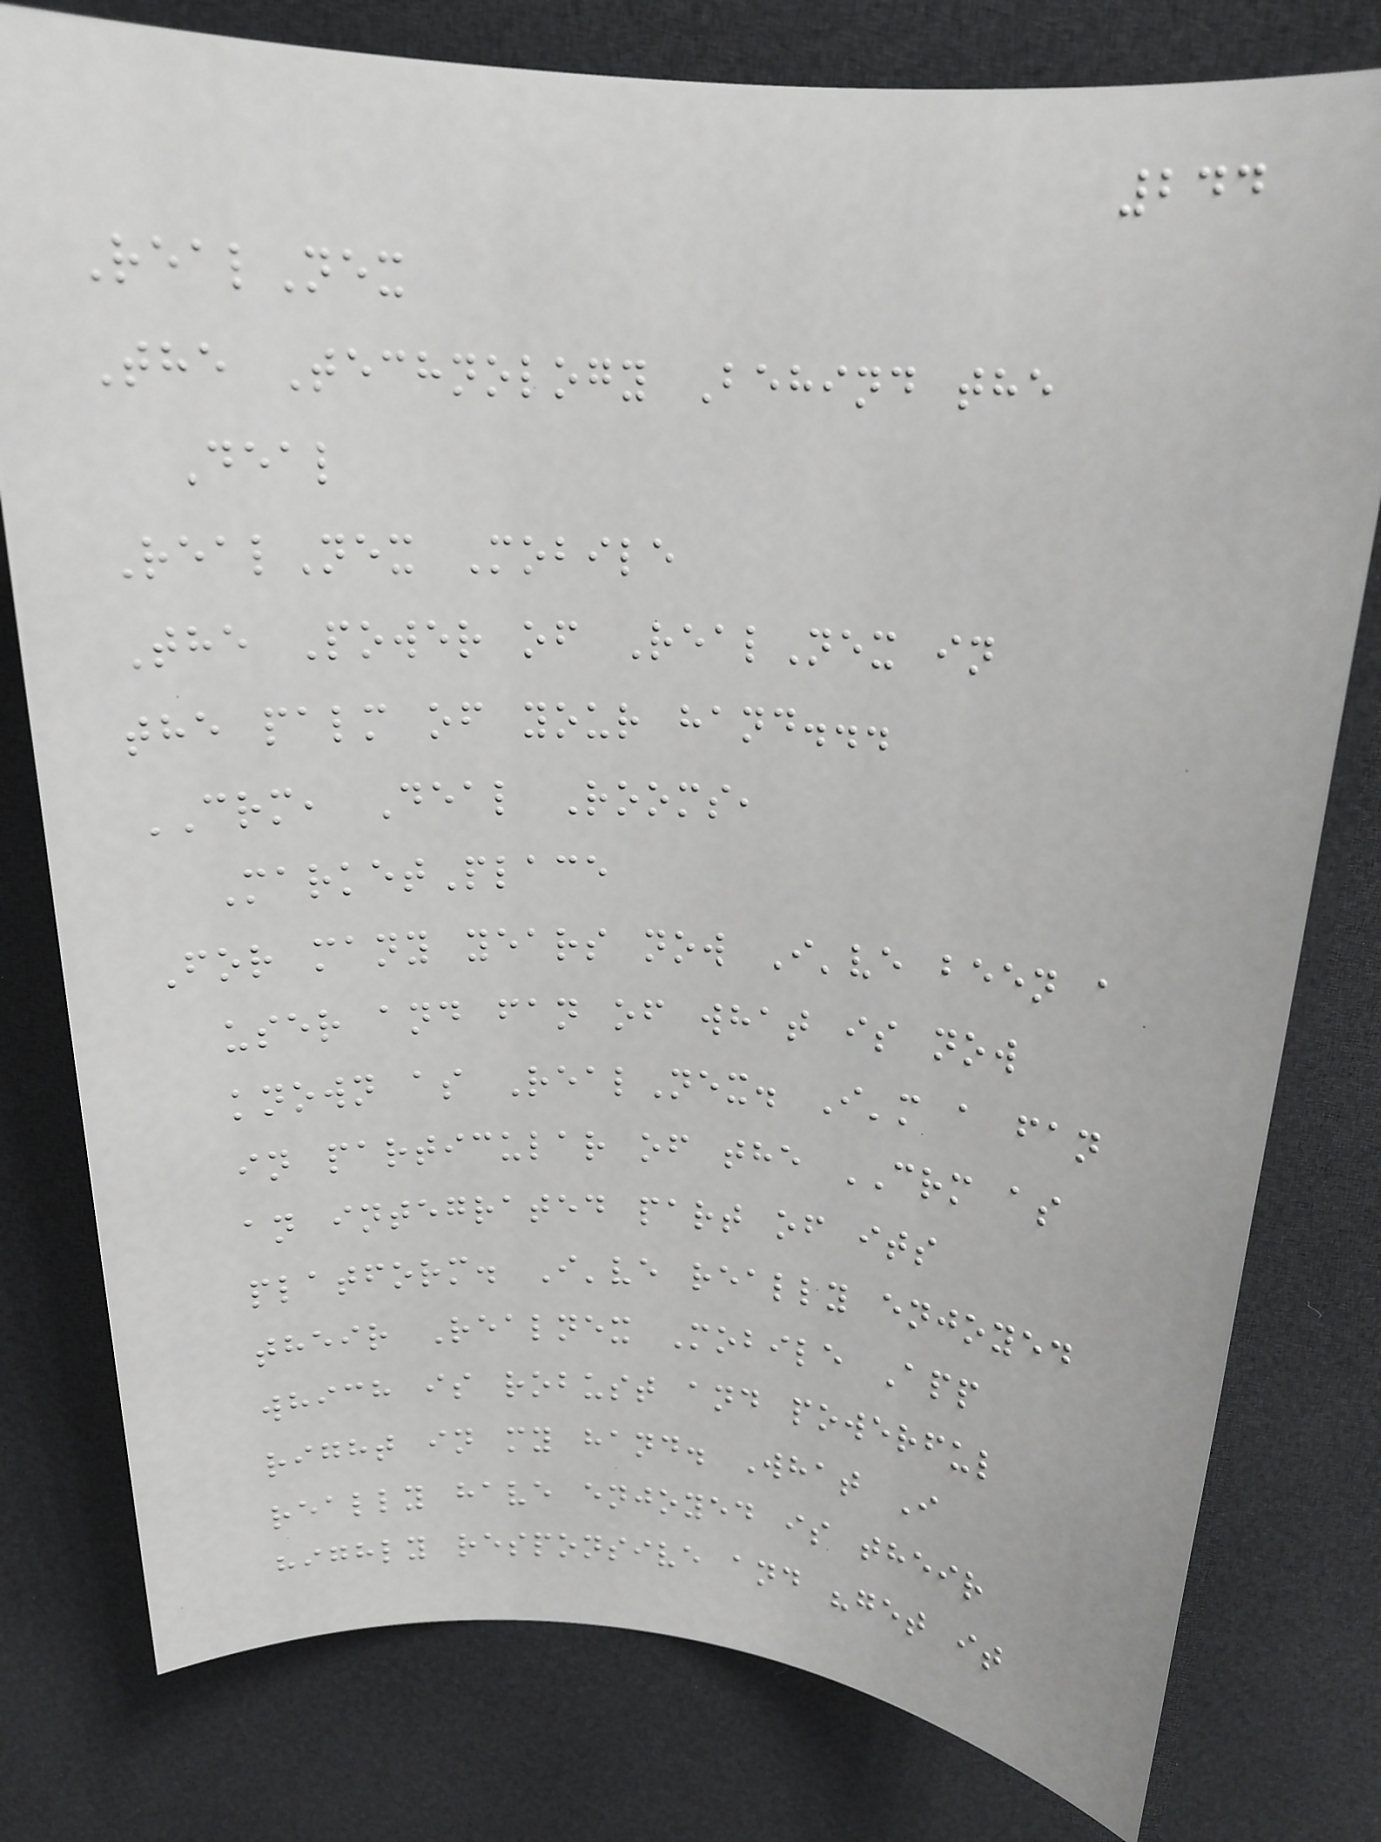244
RealNex
The Technology Behind the
Deal
RealNex Mobile
The Power of RealNex in
the palm of your hand...
CRM, Deal Rooms,
MarketPlace
For many years now I've been a
user and fan of what is now
known as RealNex. I'm a fan
in particular of the CRM as
an integrated part of its
platform. I've really enjoyed
their Realnex Mobile App
which is robust and powerful
right in my hand. What I
really have enjoyed is their
highly responsive and "get it
